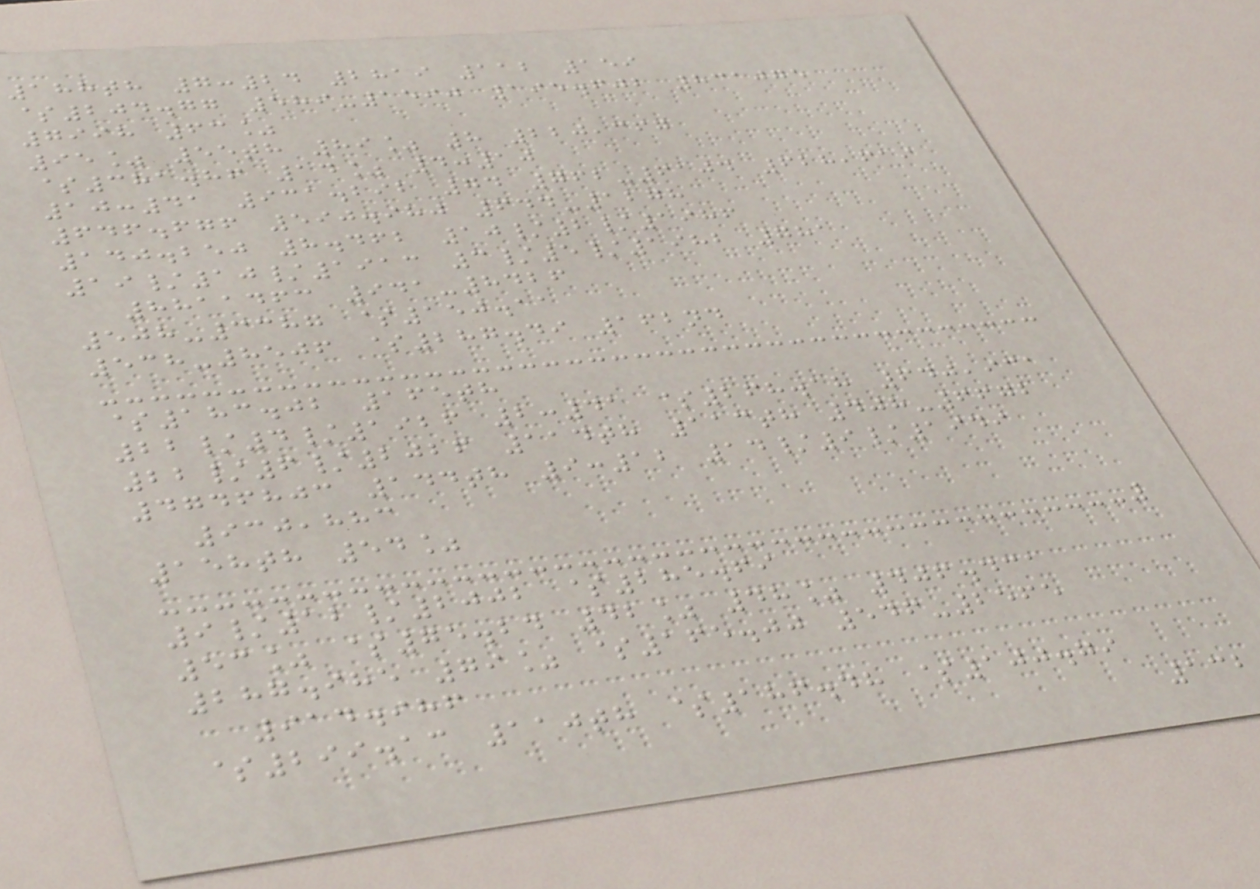188th 7:24 2819 112 159
$204.77 589-1590 195.602 831075
7998 63%
95% 55th 89% 8 220,367
$381.86 14% 4:10
10:41 931.292 74 762-6104 628,619
646.676 590.980 644-1278
140.250 8.462 10/2/1986
19/10/1913 3/5/1982 781
8811463 941-8426
508-3387 $150.11
538-8506 $287.49 162nd
$183.02 165th
22/4/1926 2:41 $268.18 640,931
22/6/2026 114th 113th 408-6672
4746803 144th 9:12 14/9/1949
930,883
158th 54%
9/12/2002 $285.69
53% $75.24 42% 48% 406.431
287.985 79% $165.00 546-2565
914.986
$299.13 110th $186.48 $100.79
132
